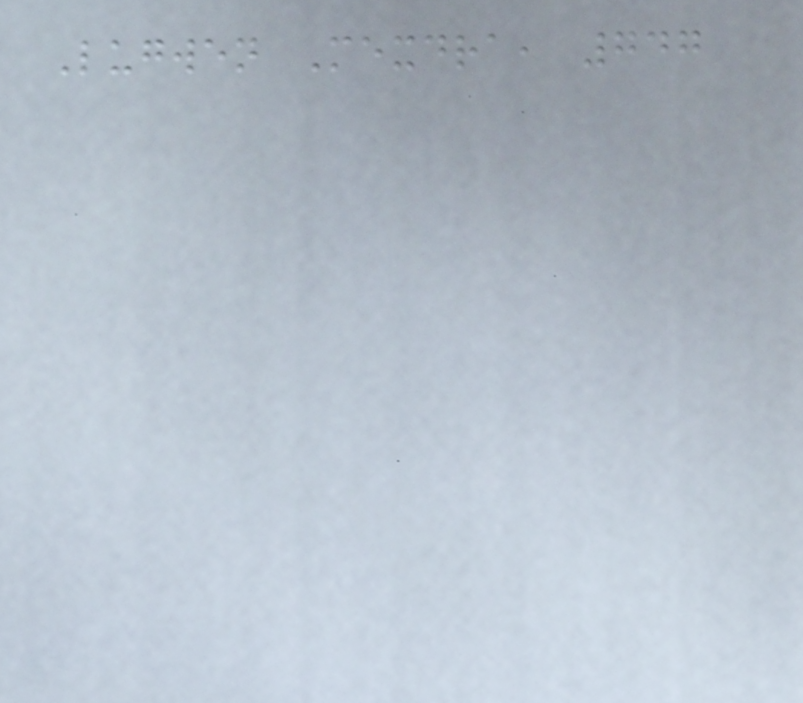Lugwen Mexdra, 747
